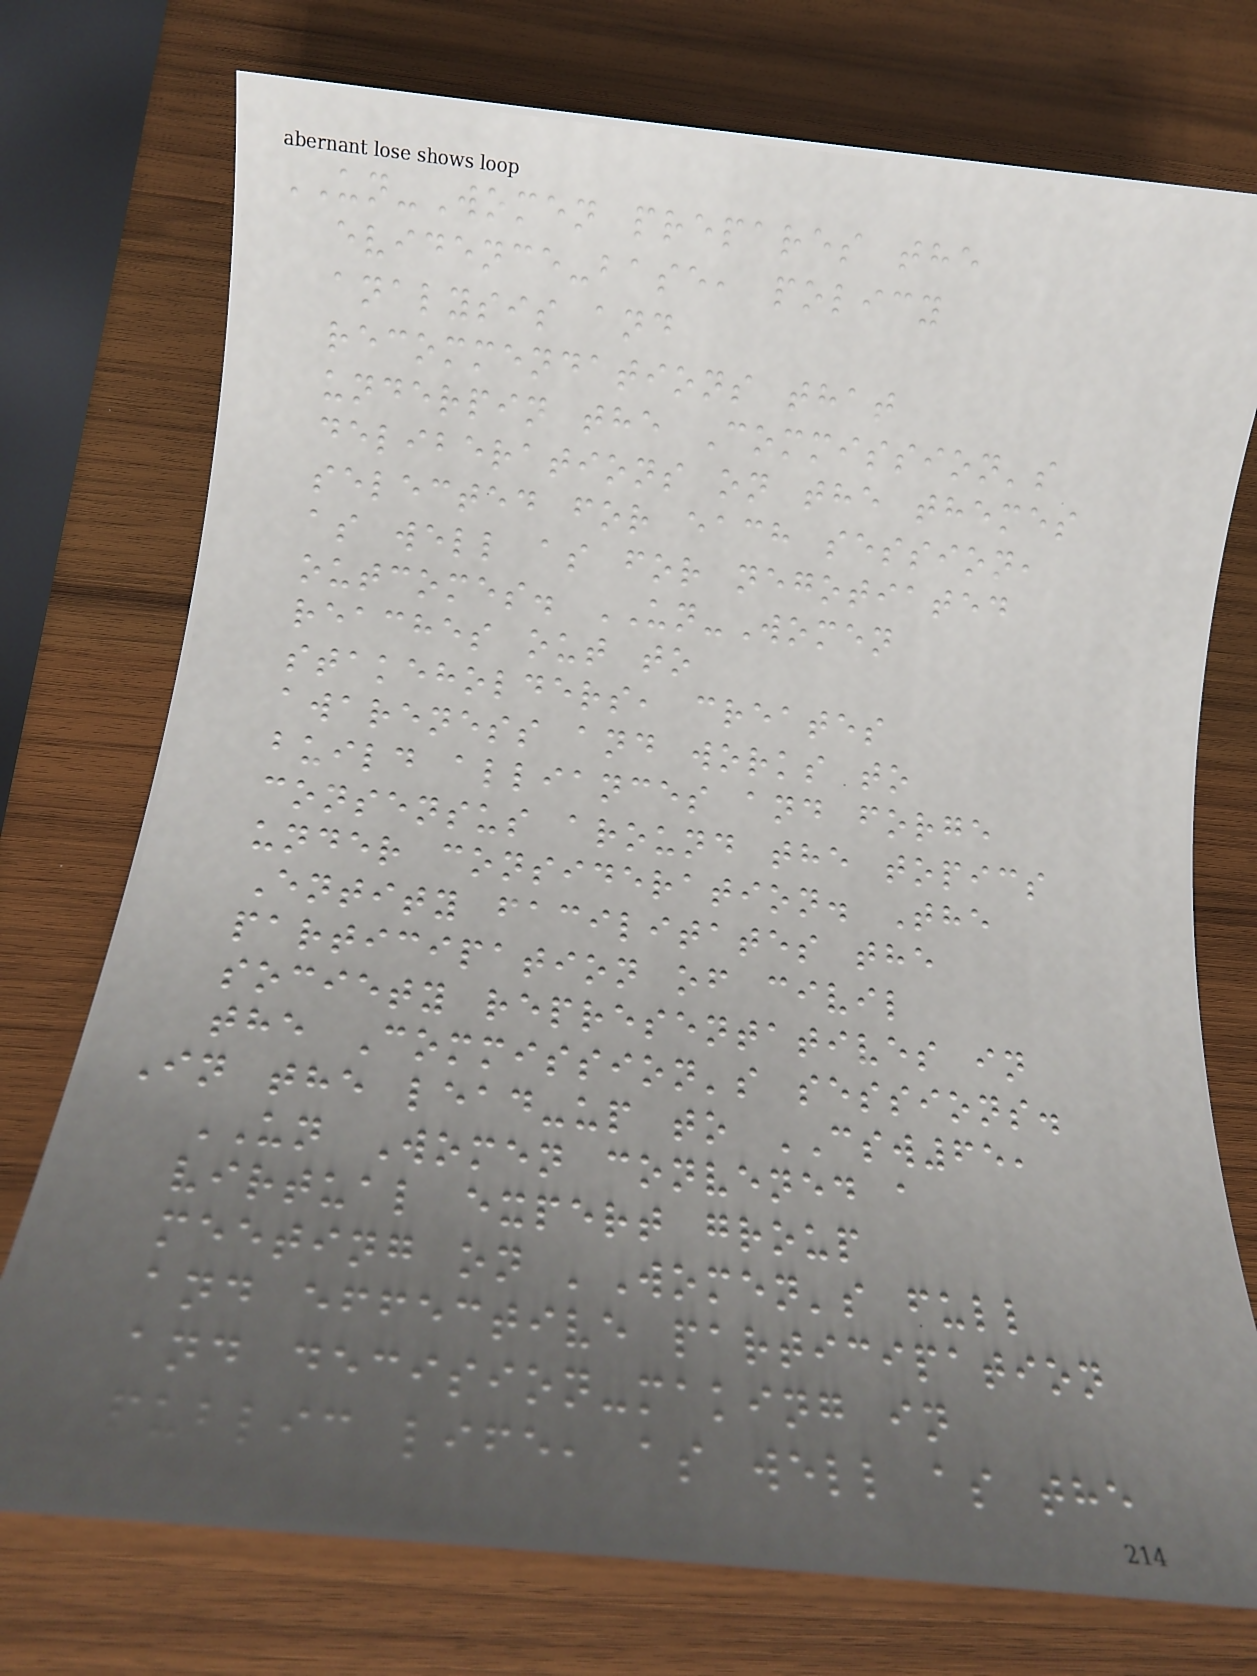UN-Women prepares the
evidence-base, policy
analysis and
recommendations that
underpin the Commission's
deliberations on the themes
selected for each session,
as well as for negotiated
outcomes. UN-Women
reaches out to
stakeholders, creates
awareness and works to
build alliances and forge
consensus around the topics
under consideration. The
Entity facilitates the
participation of civil
society representatives in
the Commission's sessions.
In the lead-up to CSW65,
UN Women convened a
virtual expert group
meeting on 'Women's full
and effective participation
and decision-making in
public life, as well as the
